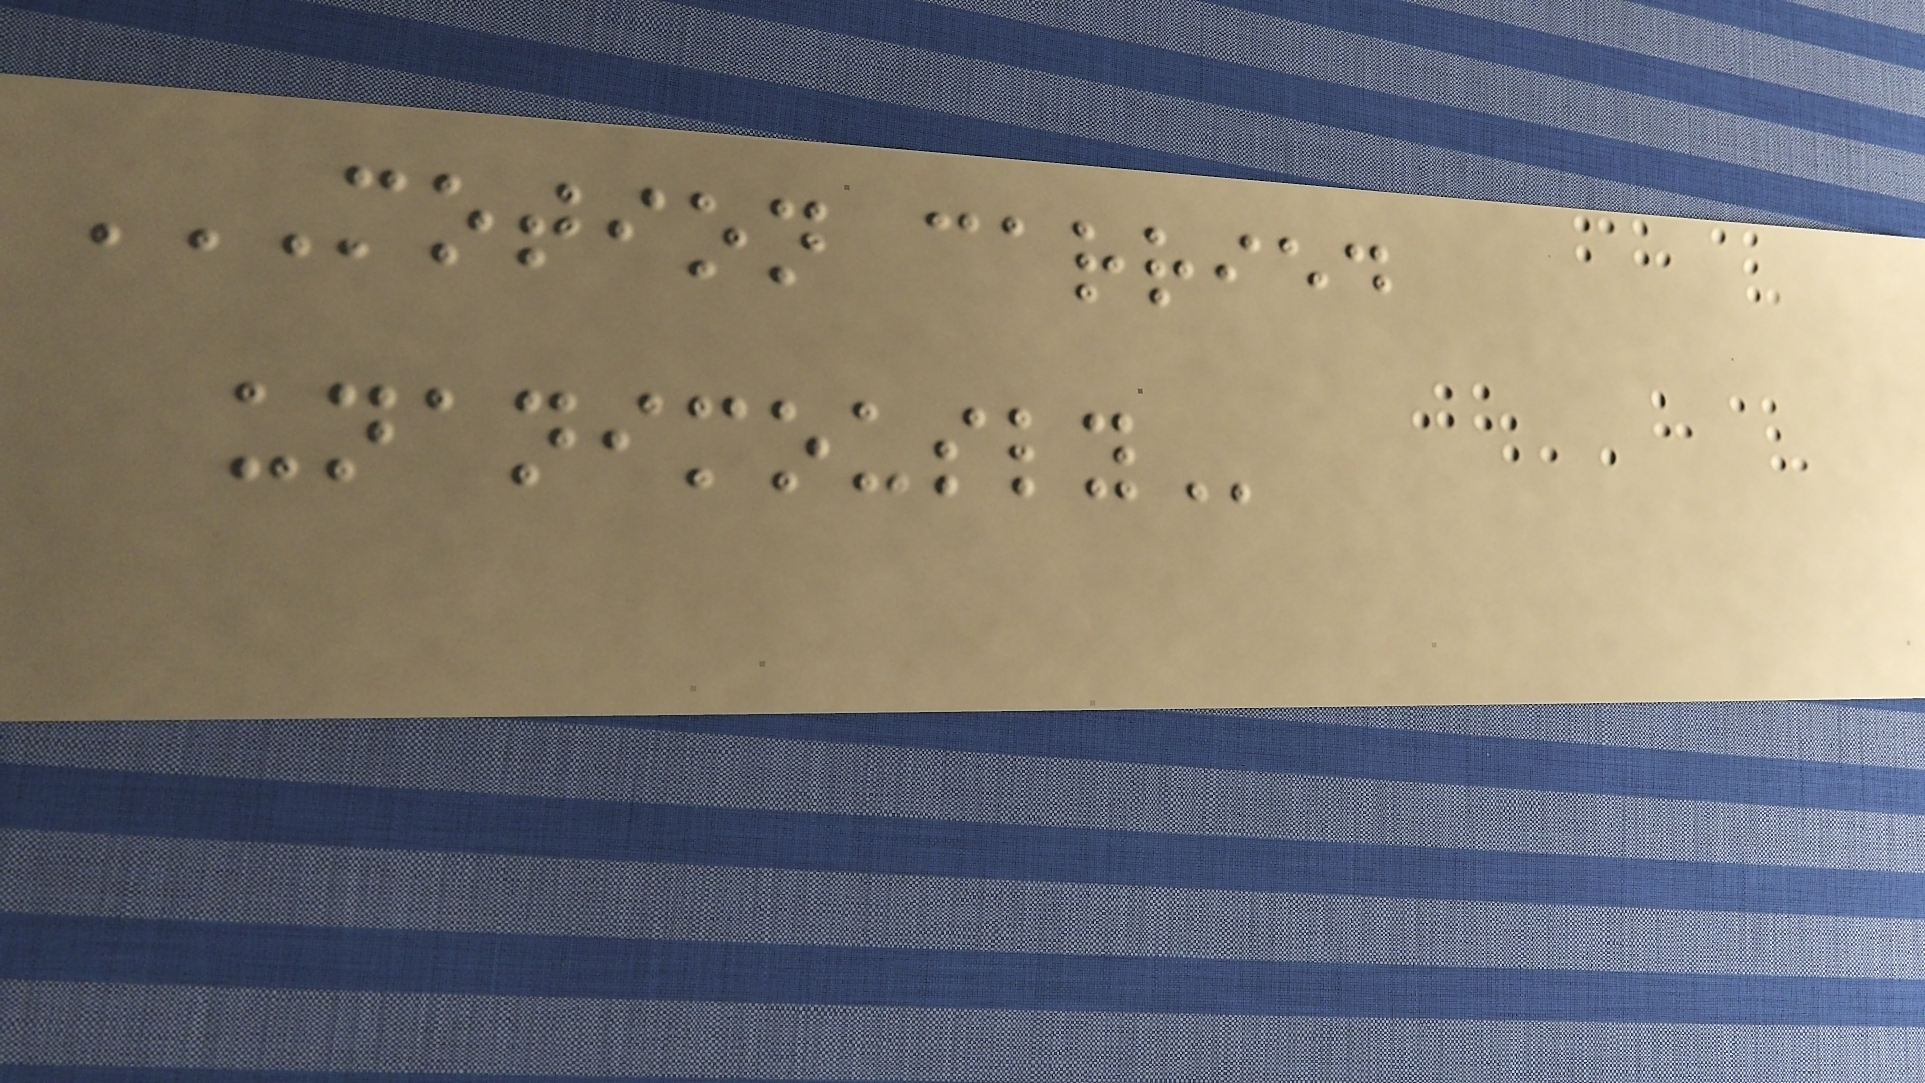MOTION CARRIED
UNANIMOUSLY
